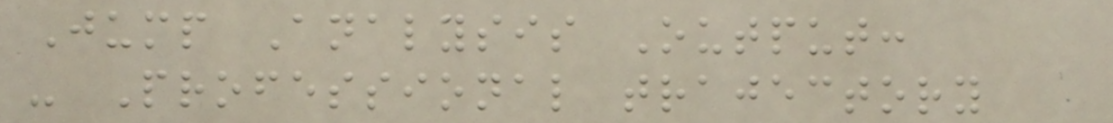Jump Analysis Output:
- Professional trajectory
